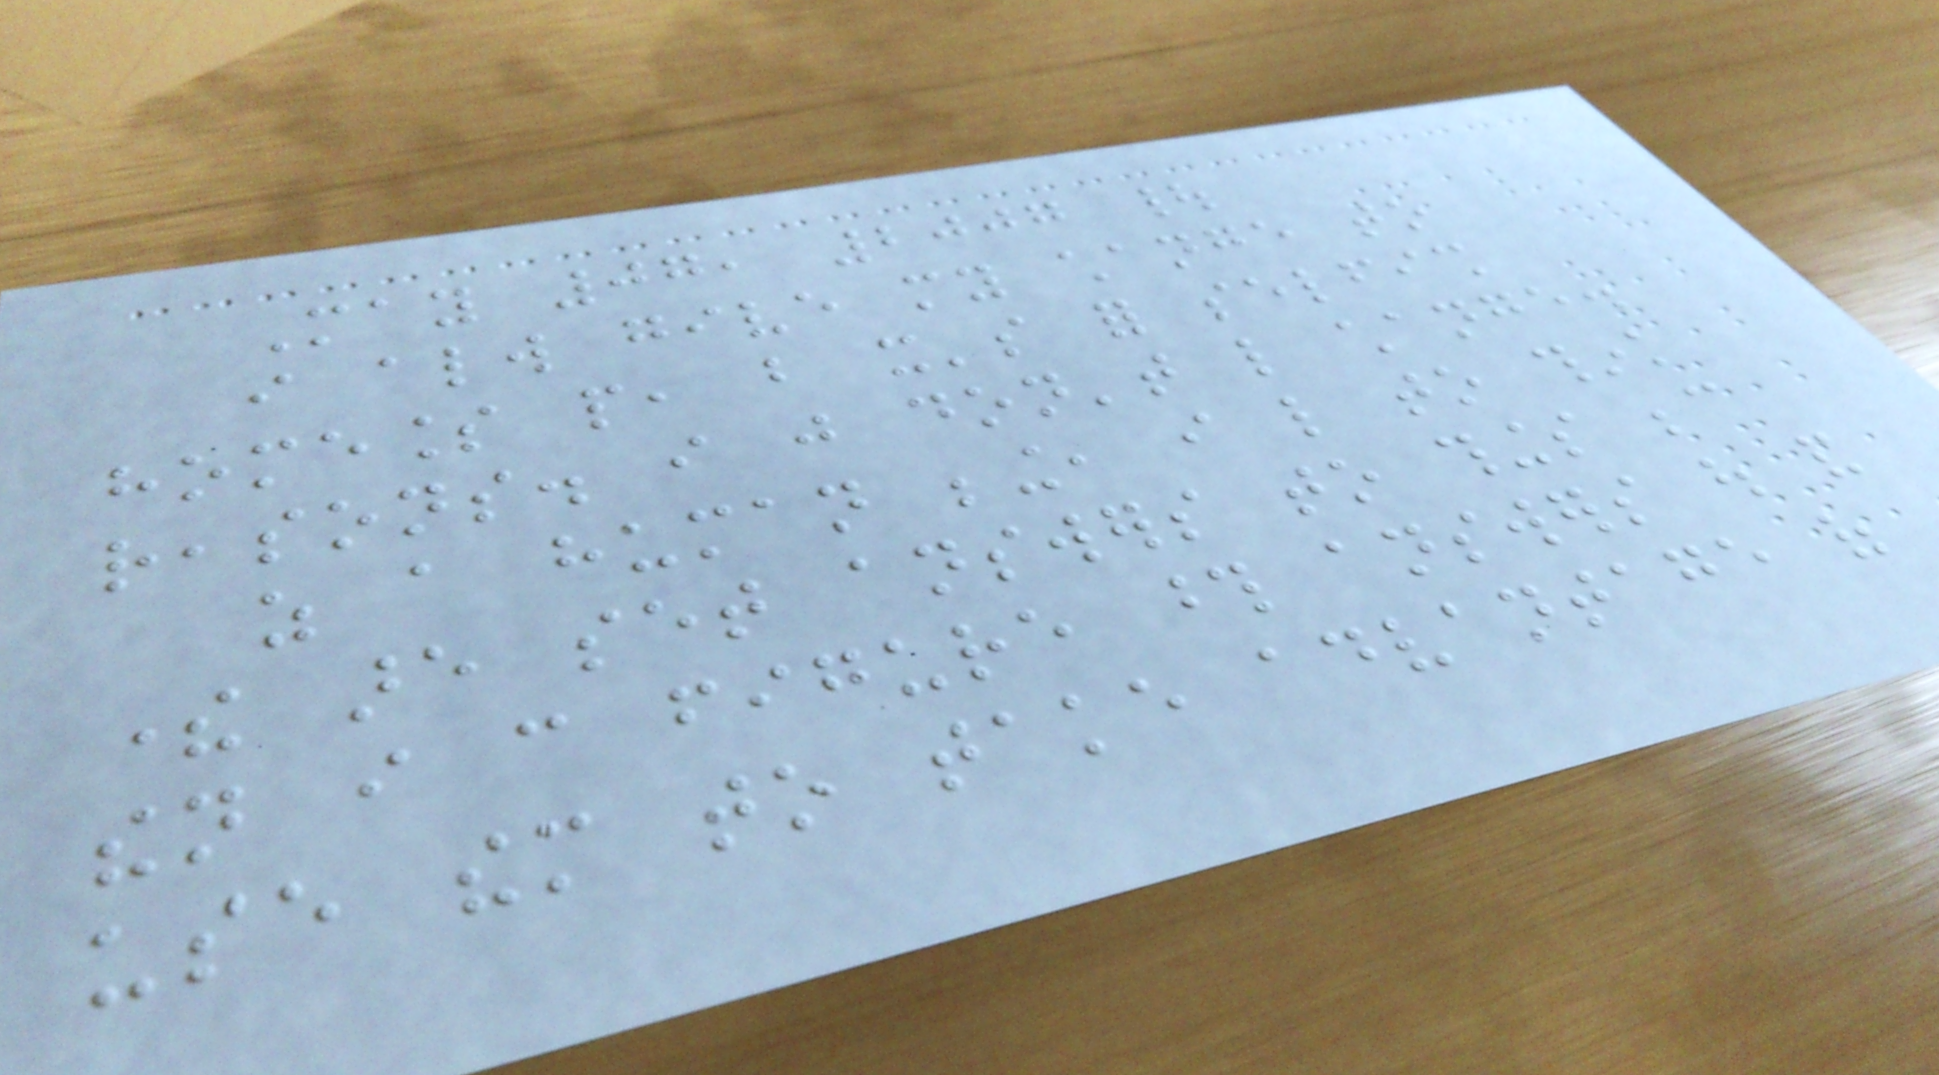May 07, 2007 |
i always give my change to
homeless people, but it's for selfish
reasons. i just don't like change.
as a human being, i like to think
there are set answers to things because
then i can figure those answers out and
use them to take advantage of
